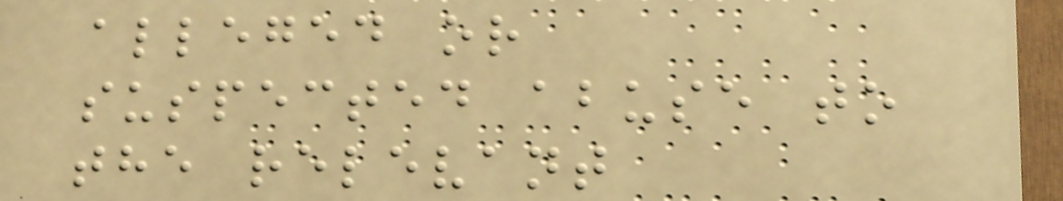alleged or
suspected abuse to
the relevant
